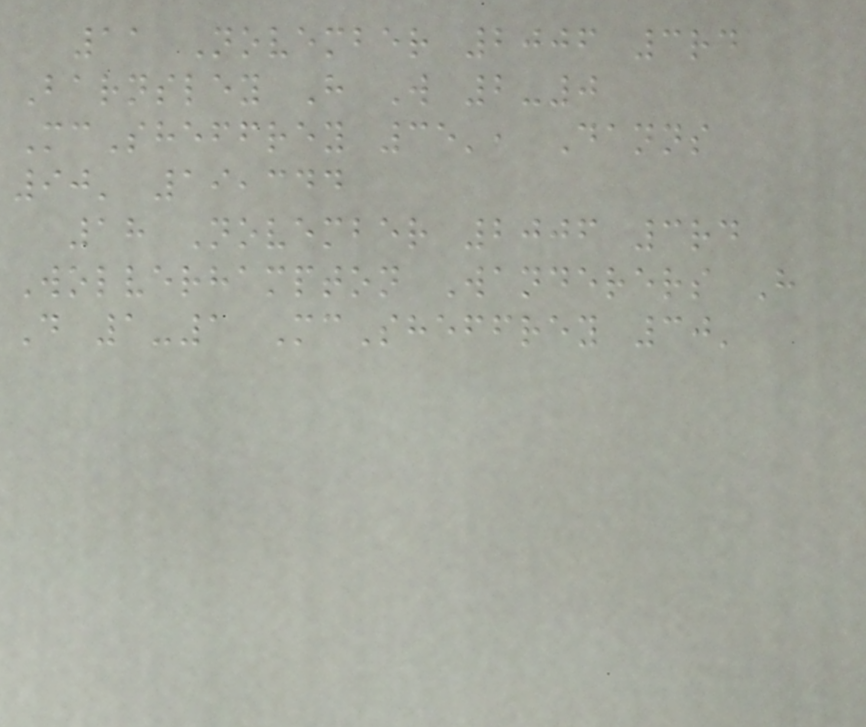11 November 2006 3rd
Barnsley H W 2-0
McSheffrey 35', Danns
90' 19,344
18 November 2006 3rd
Wolverhampton Wanderers H
D 1-1 McSheffrey 30'
